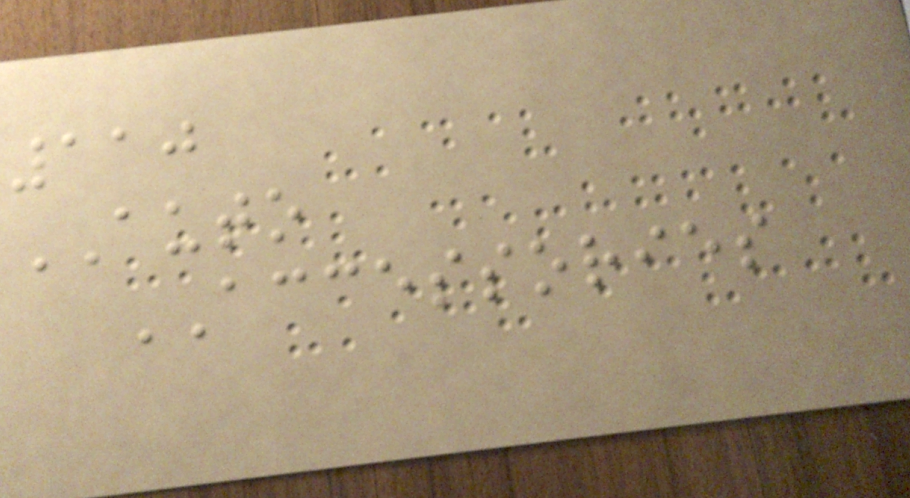110
AUTO
ACCESSORIES
